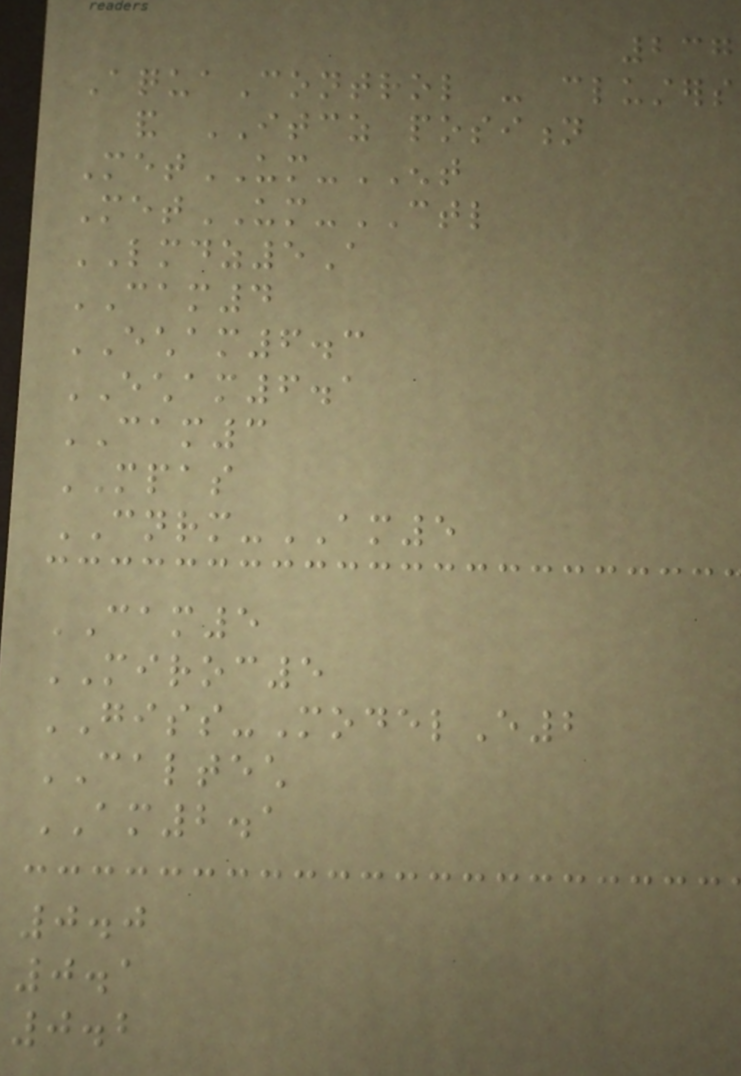237
AquaControl - clusters
and ITCZ position
MetUM-ENT
MetUM-CTL
LMDZ5A
CAM4
ECHAM6.3
ECHAM6.1
CAM3
MPAS
CNRM-AM5
CAM5
MIROC5
GISS-ModelE2
CALTECH
AM2.1
0.0
0.1
0.2
